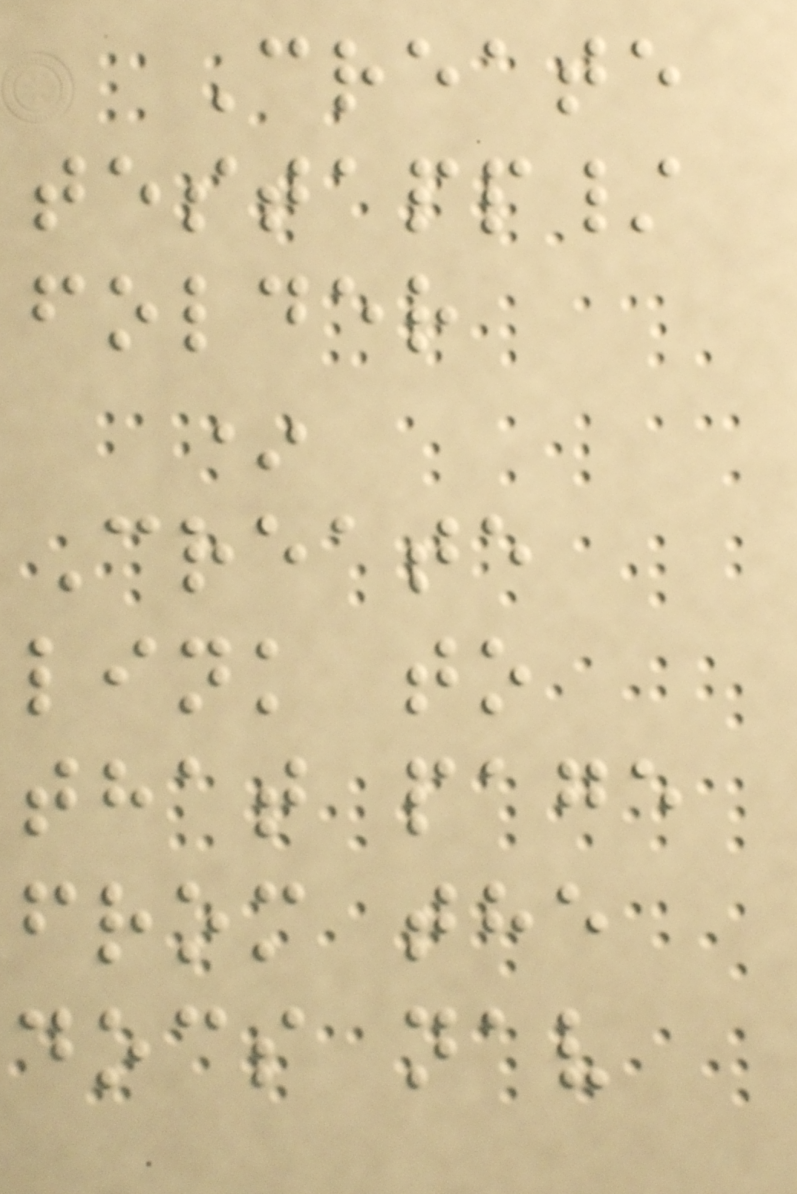Create
testapp/
folder
*
Create
link to
that page
from the
docs nav
